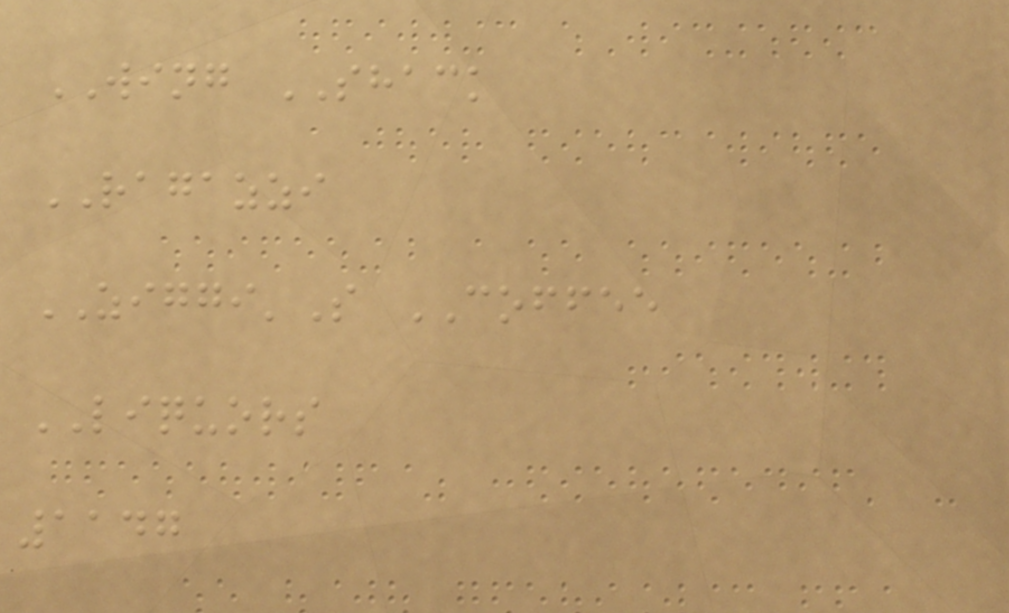WING SHACK
RAGAZZI
ZIGGI'S COFFEE
LIQUORS
1147
